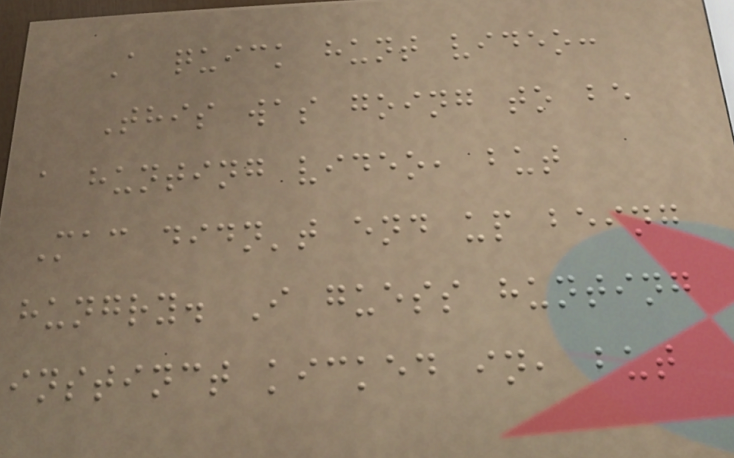A quick hunt video:
This was going to be
a hunting video, but
Mac didn't end up being
hungry. I guess hunting
instinct kicked in, but
